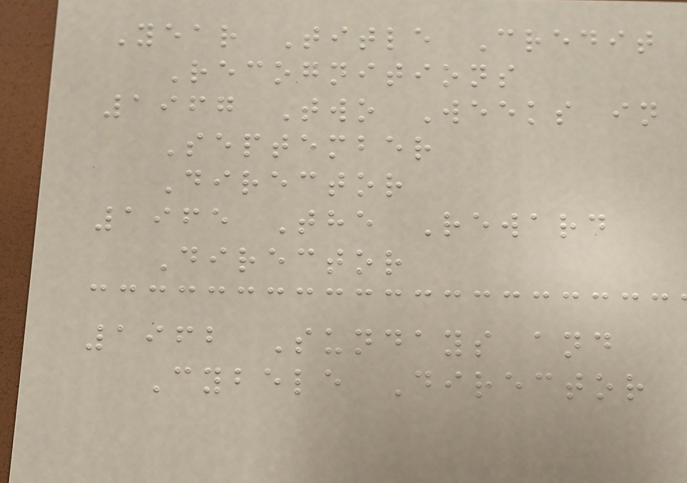Year Title Credit
Recognitions
1967 Two Weeks in
September
Director
1965 The Reward
Director
1962 Sundays and
Cybele Director
